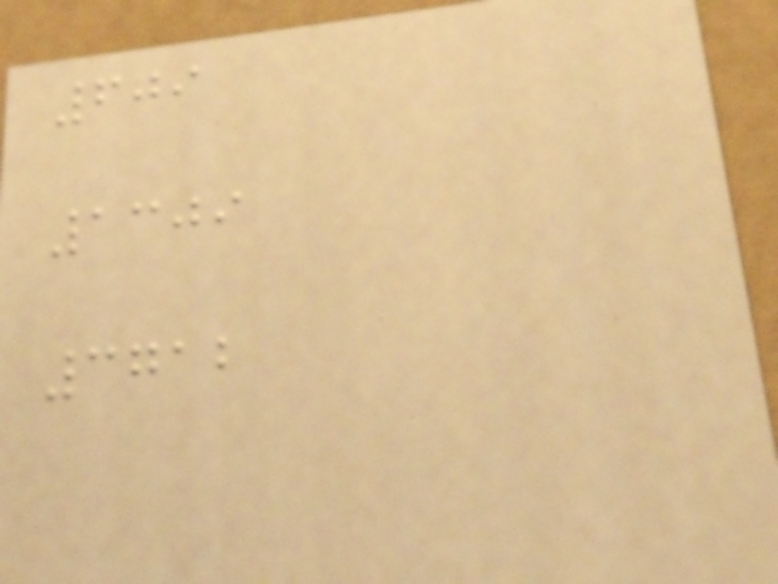609
1309
3712
